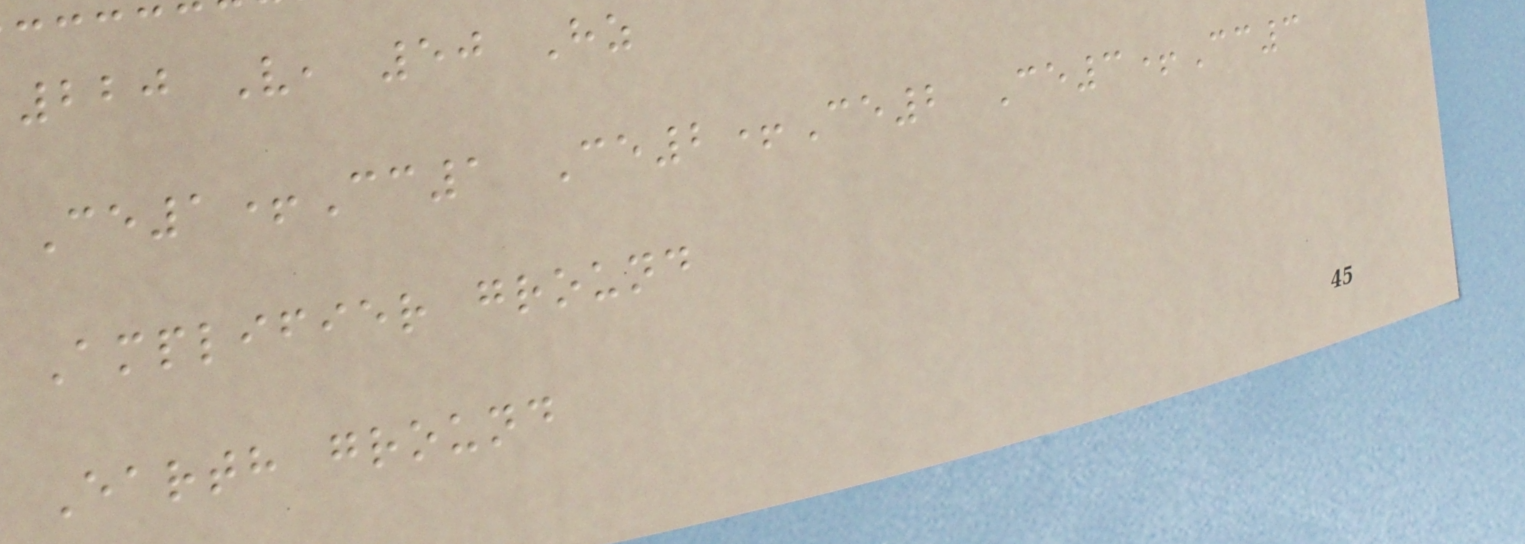220 V, 50 Hz
Ce1+Cc1 Ce2+Ce2 Ce3+Cc3
Amplifier ground
Earth ground
